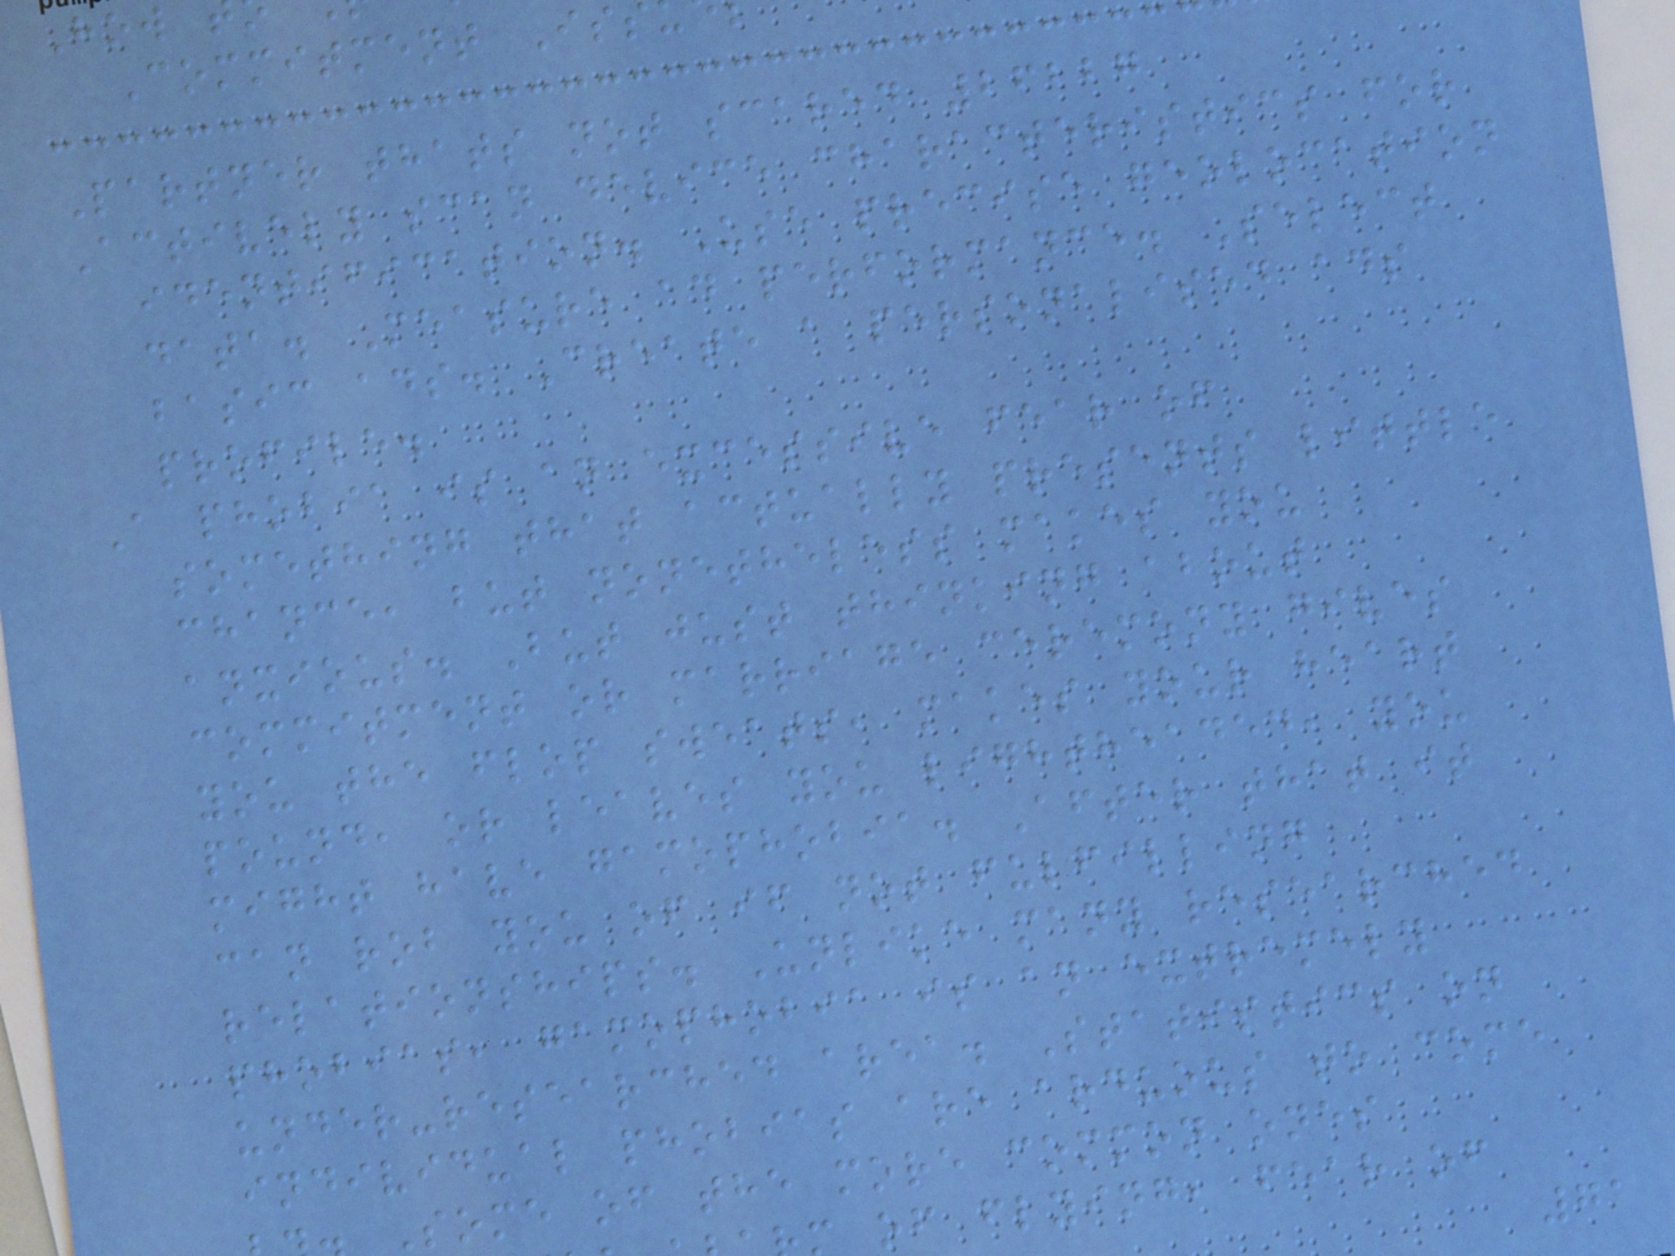Commitment Iss
Partner thats not scared 26227
Actively scan device characteristics for
identification. Use precise geolocation
data. Measure ad performance. Select
basic ads. Create a personalised ads
profile.
A phobia is an excessive fear of
something that actually presents little
chance, but nonetheless makes you
anxious. But just thinking about
commitment or marriage ceremony gives
you the flop sweats, makes your heart
pound, or leaves you lightheaded, you
might have gamophobia. After that it
can rob you of if not fulfilling
relationships. Unlike many researched
phobias, gamophobia is an extremely
under-researched area. Statistics on
individual phobias are arduous to come
Some of the more common ones
of flying, fear of
71
